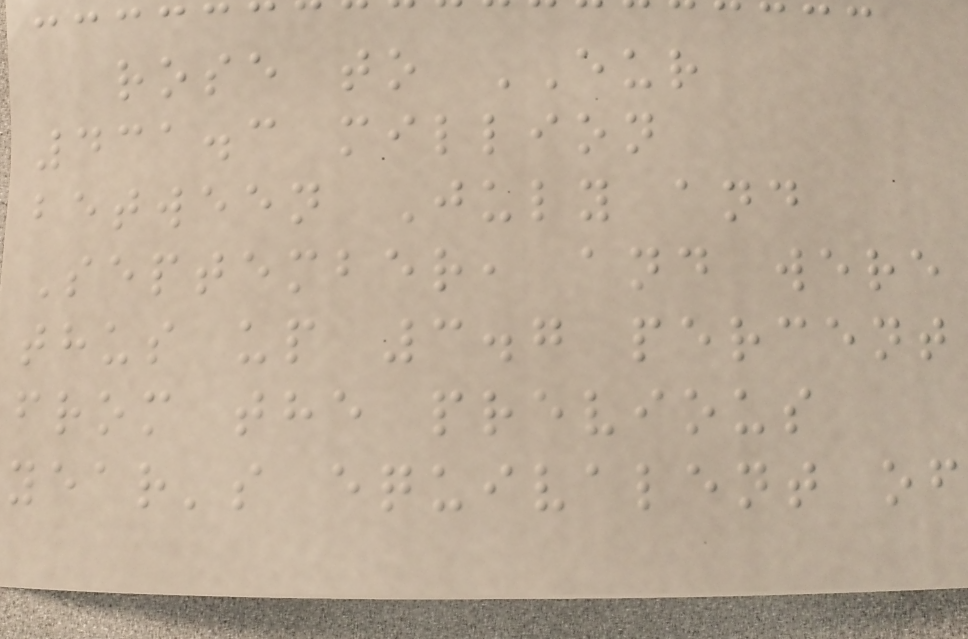rose to EUR
431.3 million
between July and
September, and were
thus up 3.7 percent
from the previous
year's equivalent of
